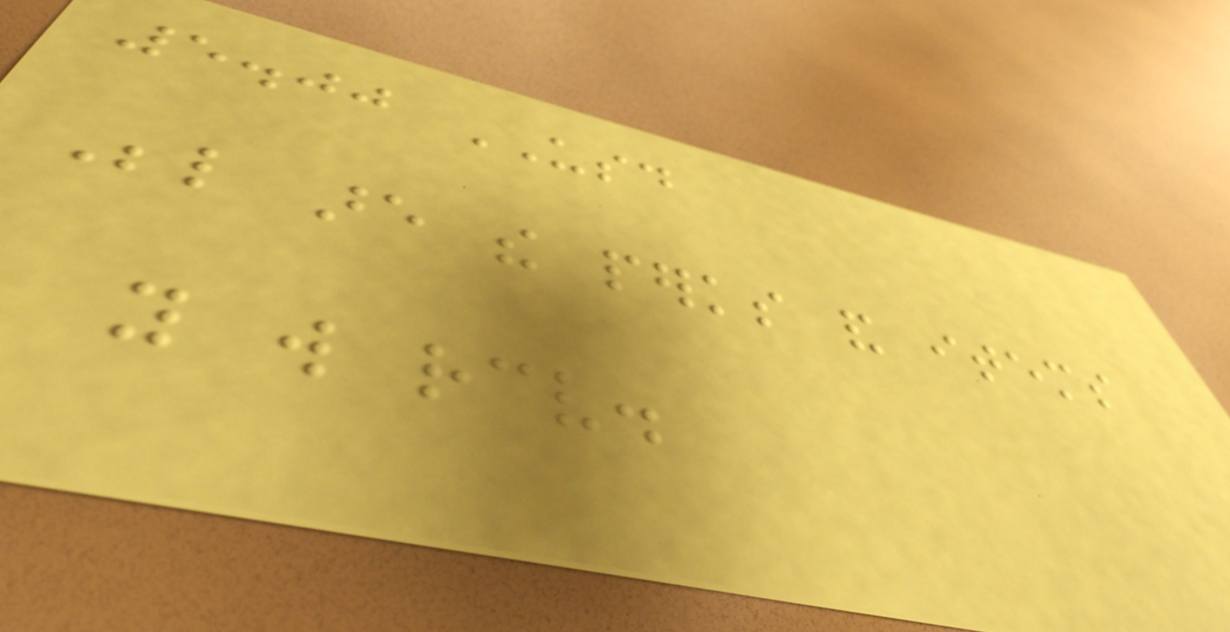5.00 USD
Below are the perks and items
you will receive.
